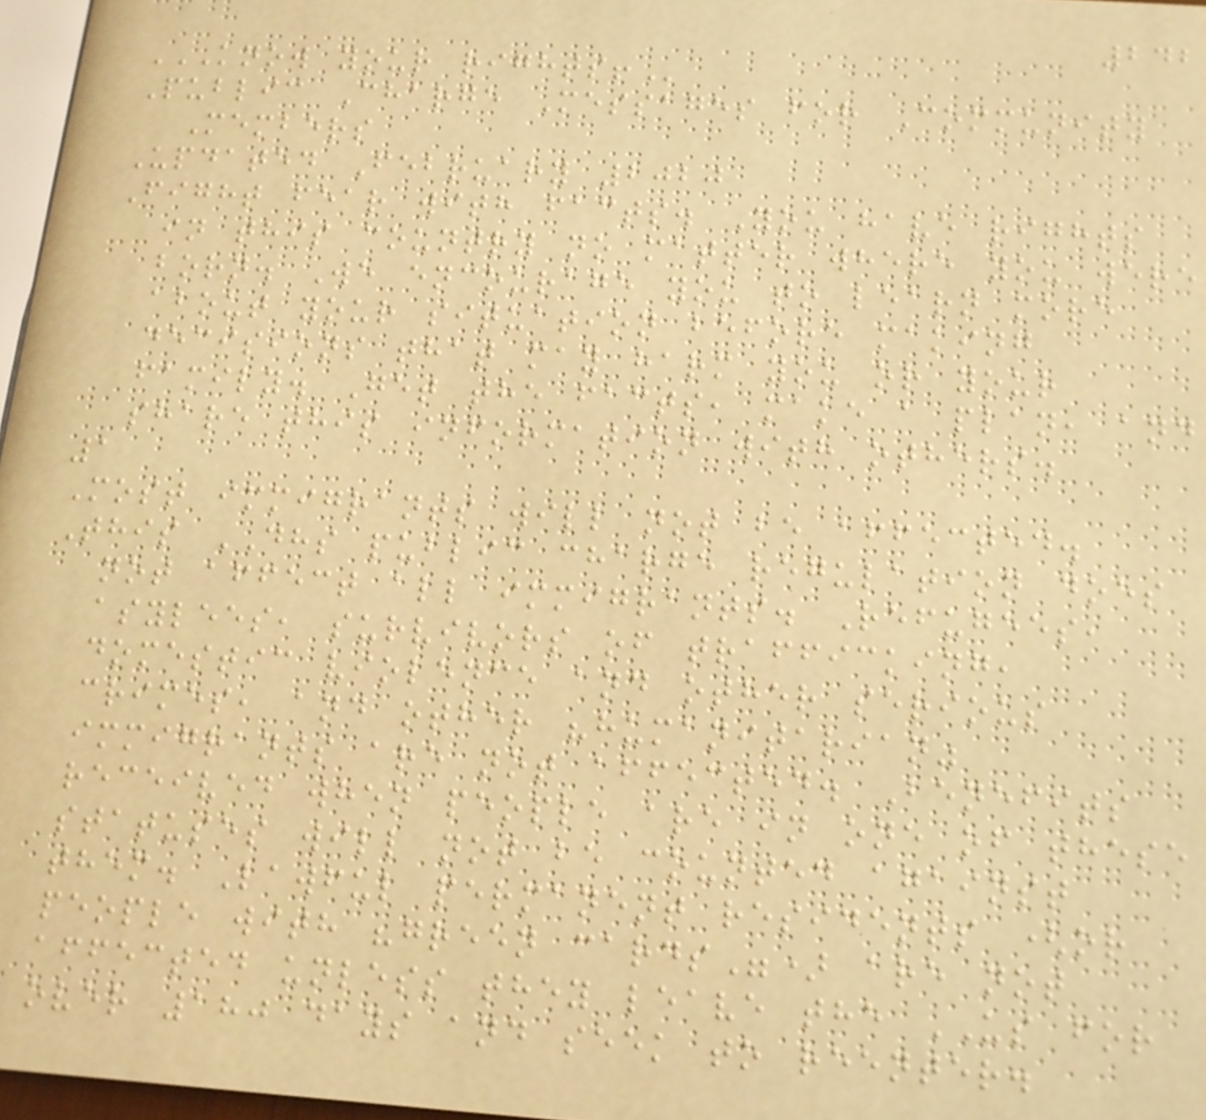242
KNOW YOUR RIGHTS!
Public Charge Messages for Community
Members
Updated February 2020
Fight fear with facts. You have rights
in this country no matter where you were
born. We encourage you to learn more
about your situation before making
decisions that may harm you or your
family. Get the facts, make a plan, and
share this information with others.
1
Most immigrants will not be affected.
This DHS public charge regulation does
not affect all immigrants. Refugees,
asylees, survivors of trafficking,
domestic violence and other serious
crimes, and other "humanitarian"
immigrants are not affected. Benefits
received when people are in one of these
statuses will not be counted against
them. Lawful permanent residents (or
people with "green cards") are not
affected unless they leave the US for
over 180 days and seek to reenter.
